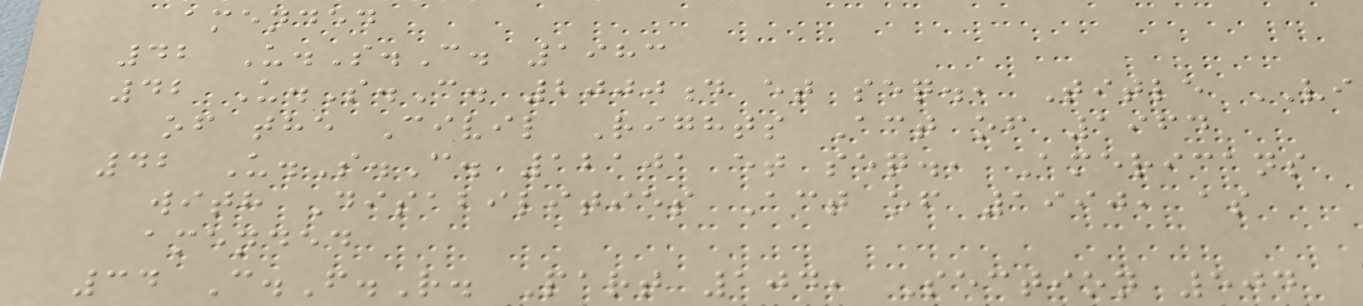amended
42 U.S.C. 1983
42 U.S.C. 2000d et seq., Title VI
of the Civil Rights Act of 1964
42 U.S.C. 12101 et seq., Americans
with Disabilities Act of 1990, as
amended
34 C.F.R. Part 104, Section 504
